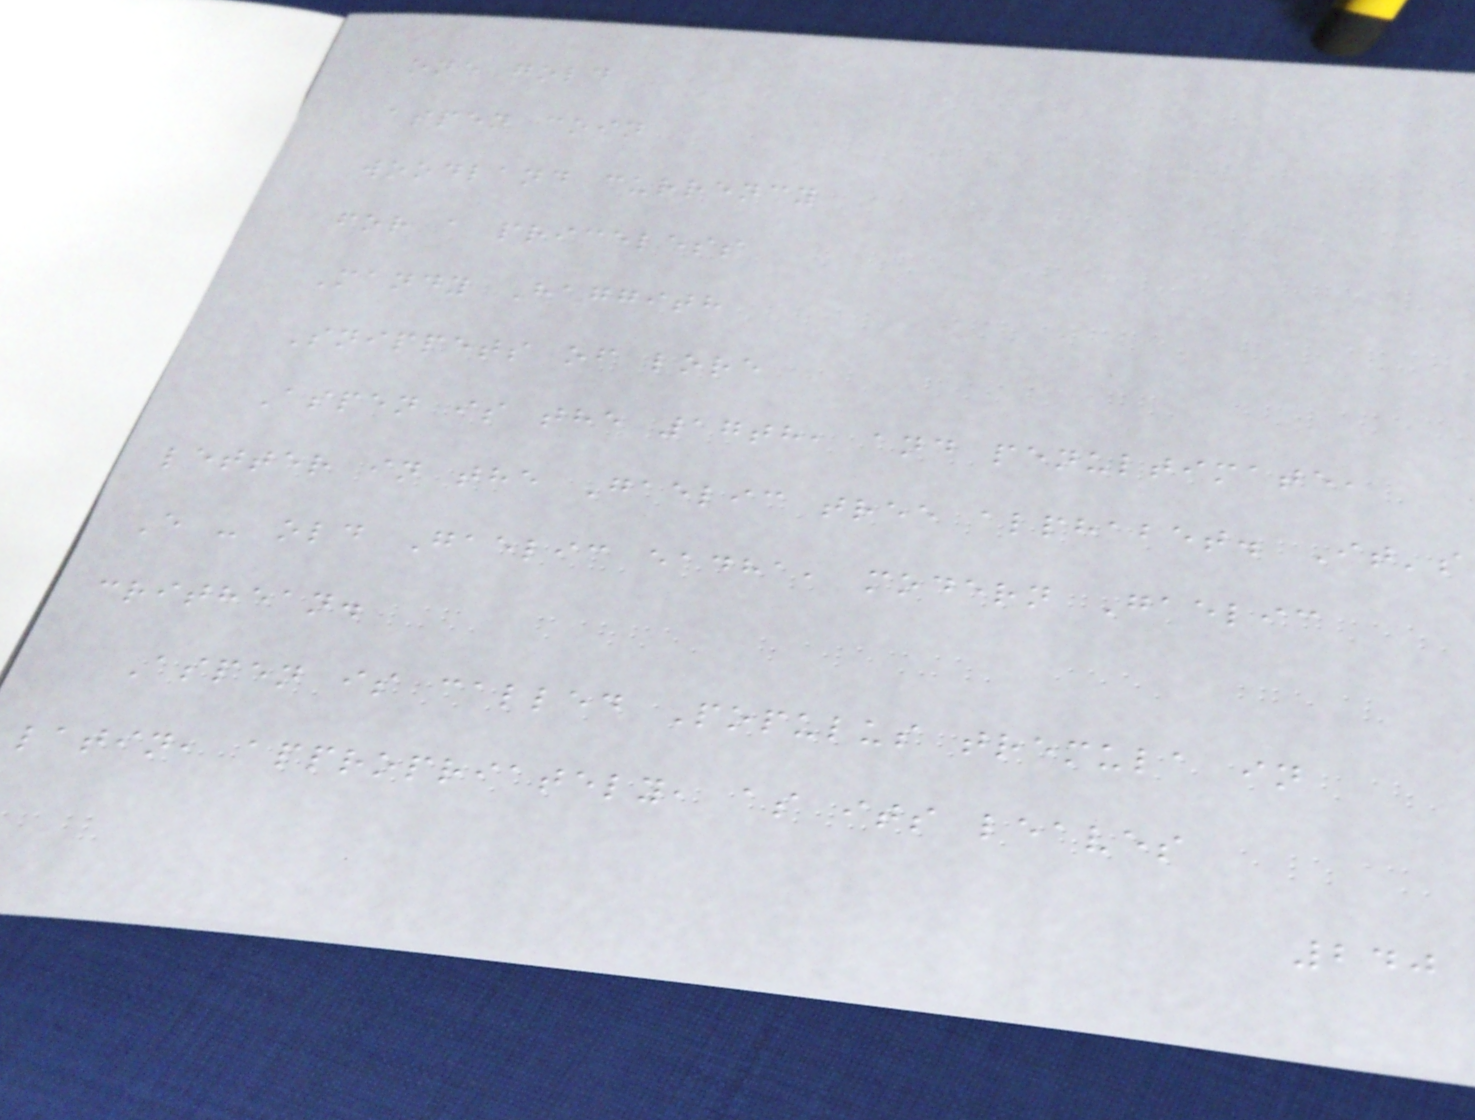one gold
aspen coin
woodland currency
for a priceless
Mandy Haggith
Snippets of lore
Aspen is the 17th, and penultimate,
letter in the Gaelic tree alphabet. It's
E - old Gaelic eadha, modern Gaelic
crithean.
Aspen is called Populus tremula in
latin, appropriately, as its leaves
240
